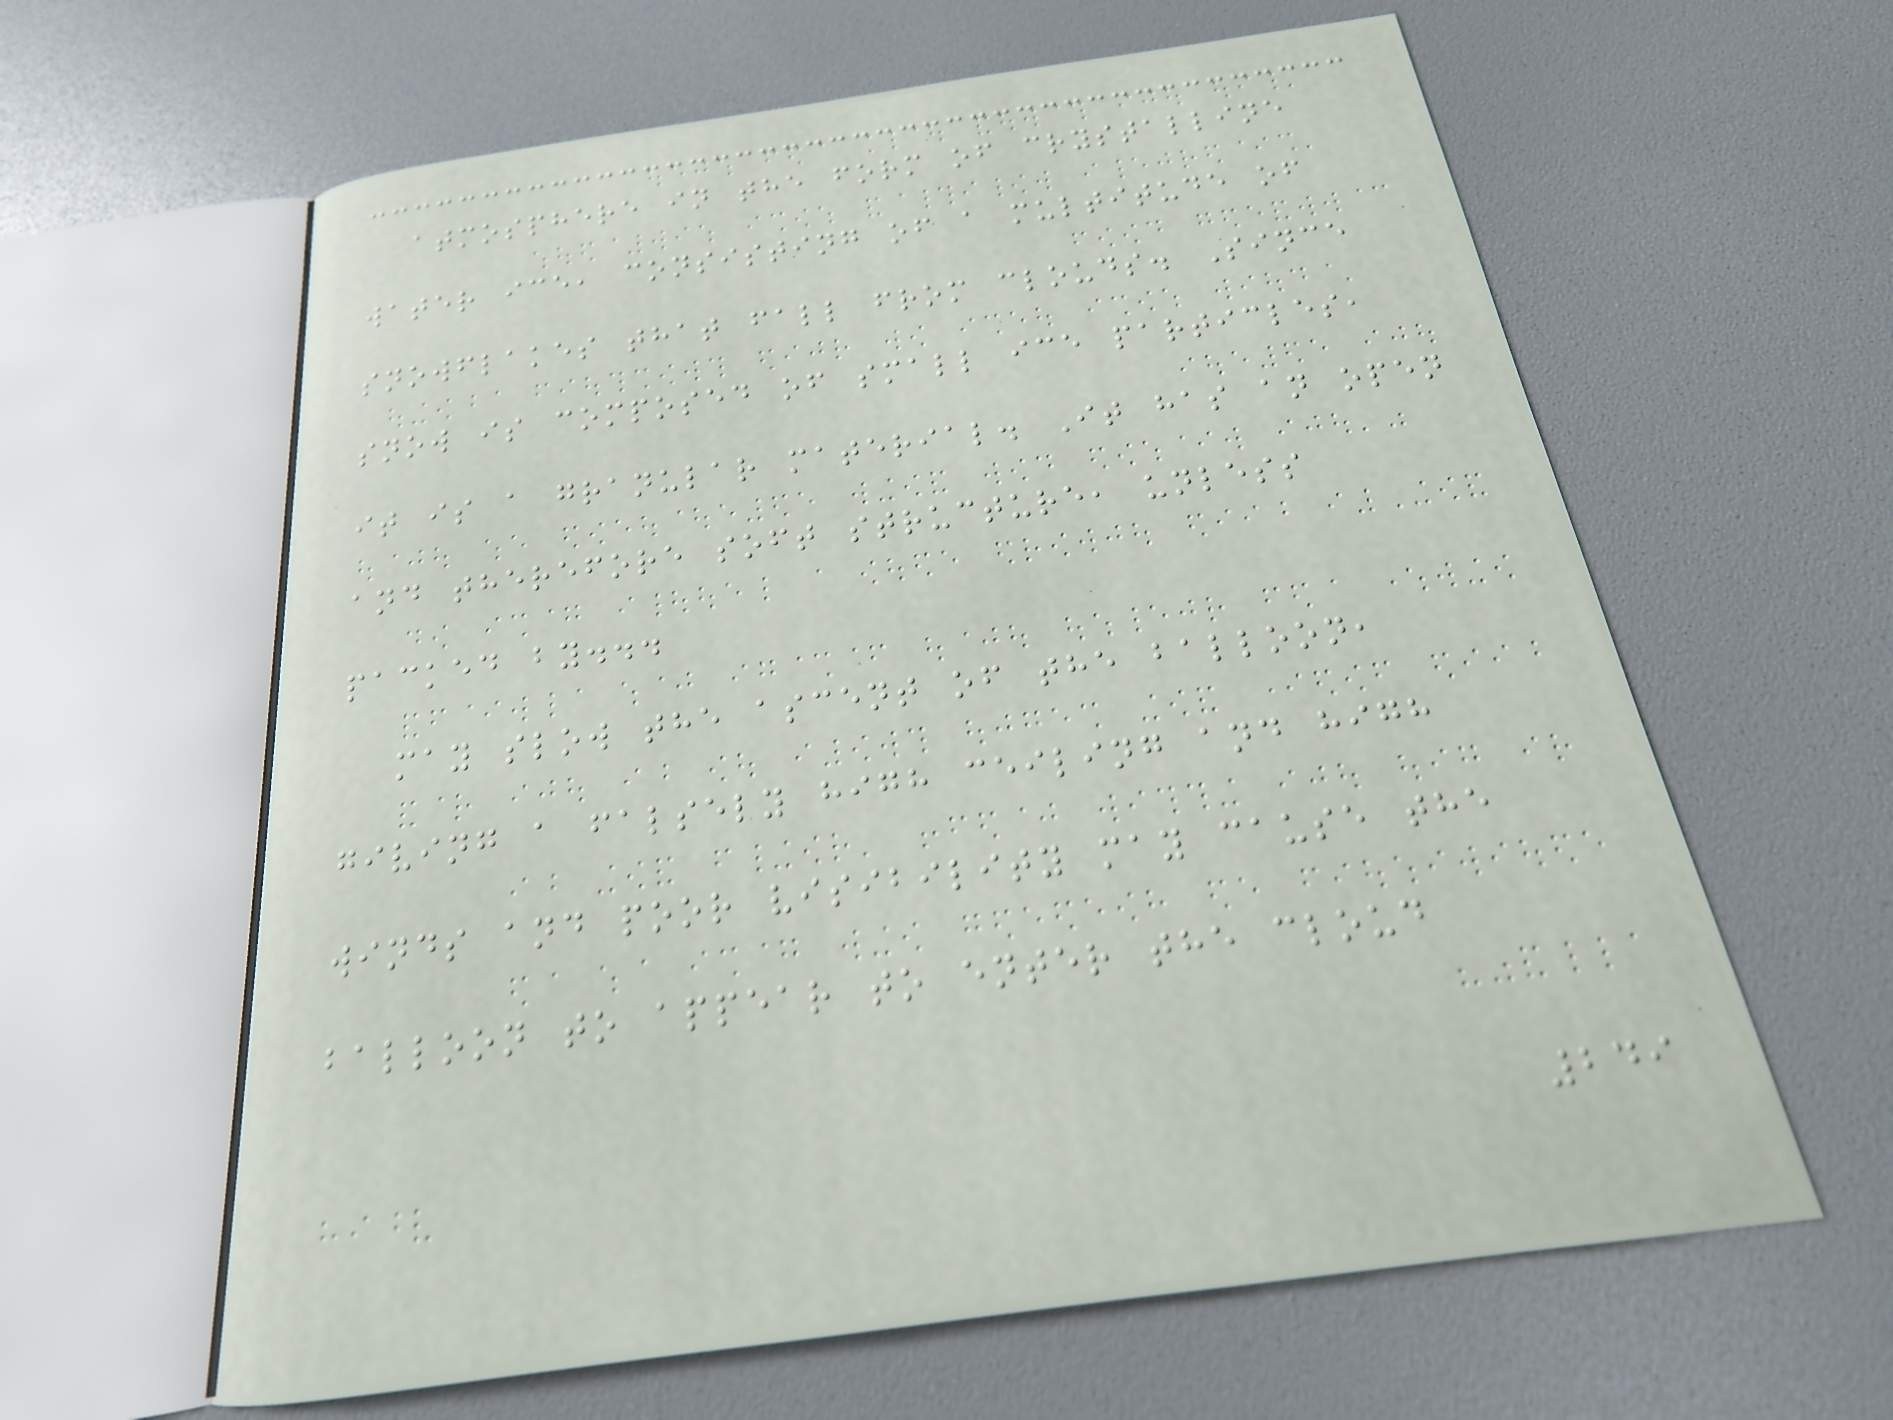atmosphere in the form of crystalline
water ice, consisting of a multitude of
snowflakes that fall from clouds. Since
snow is composed of small ice particles,
it is a granular material. It has an open
and therefore soft structure, unless
packed by...
may slow the ascent of the balloon,
giving a falsely high ceiling and high
winds and poor visibility may cause the
balloon to appear to enter the cloud
249
